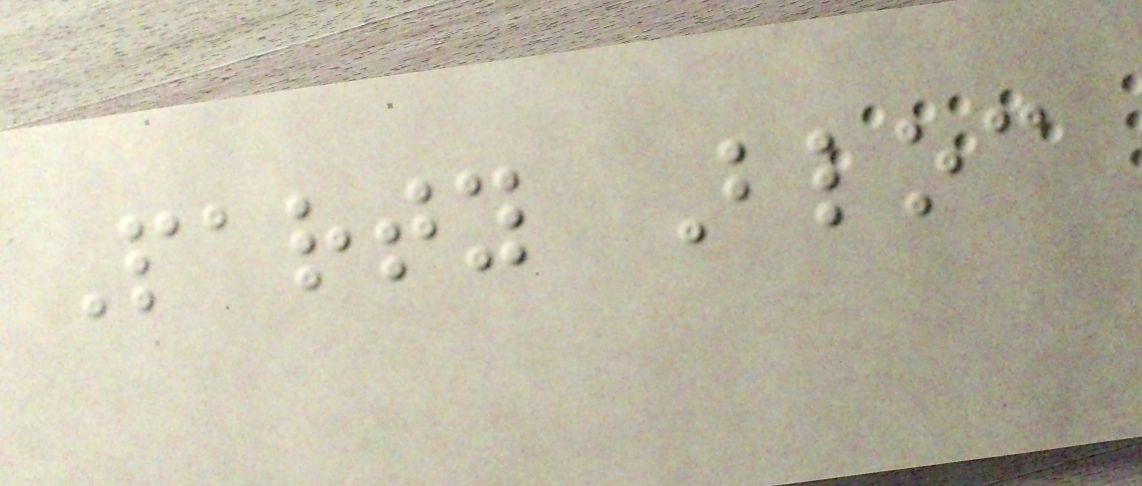Party Bloc
